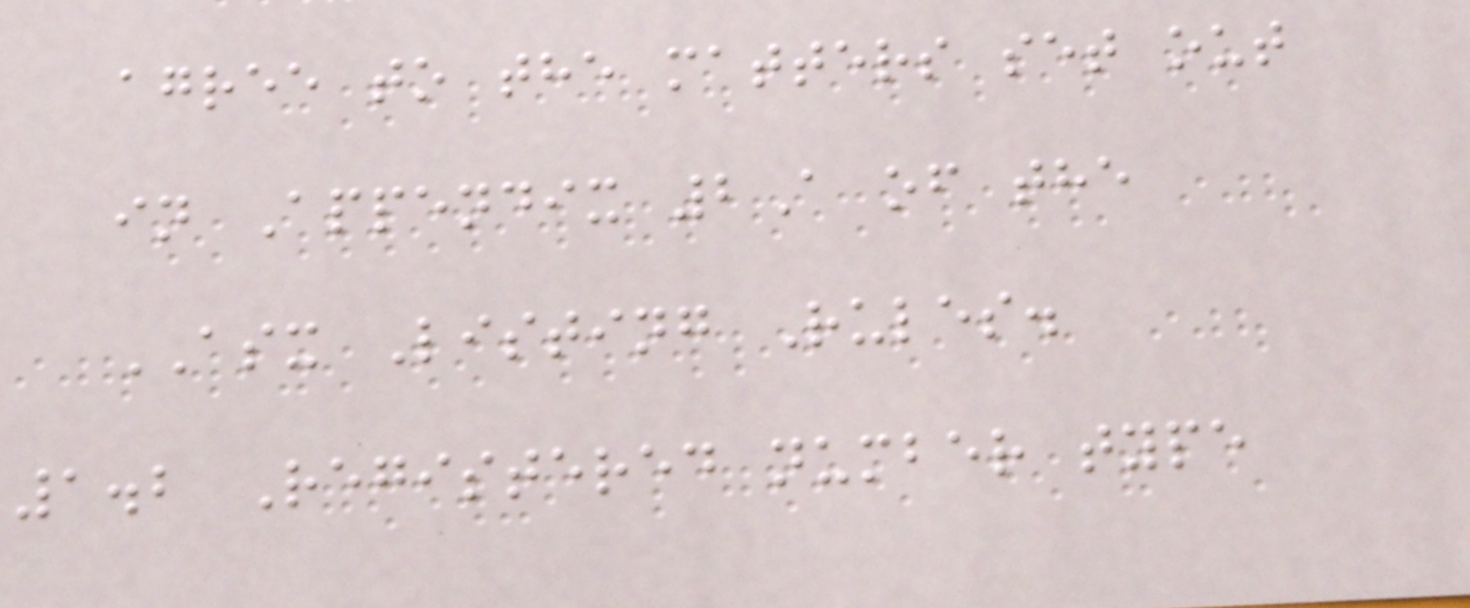agree to the matters set out
in Appendix 2A of the
ASX Listing Rules.
1.2 Registered number type
